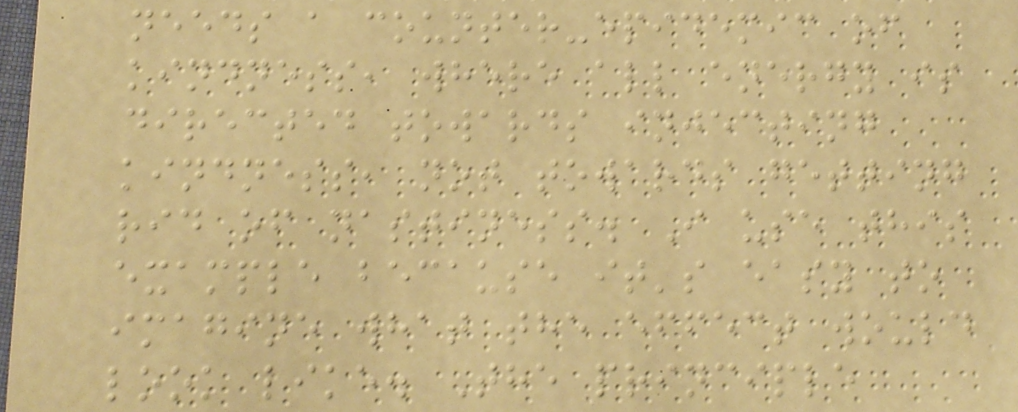needs a counter-epidemic of
kindness, where all energy is
directed towards injecting
kindness, not towards getting
rid of nastiness. I use this
example because it's easy to
imagine what the effect would
look like. The principle
